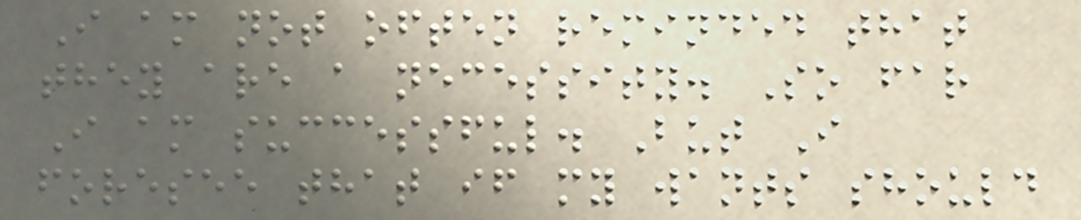I am not often reminded that
they are a necessity. So far
I am successful. But I
foresee that if my wants should
